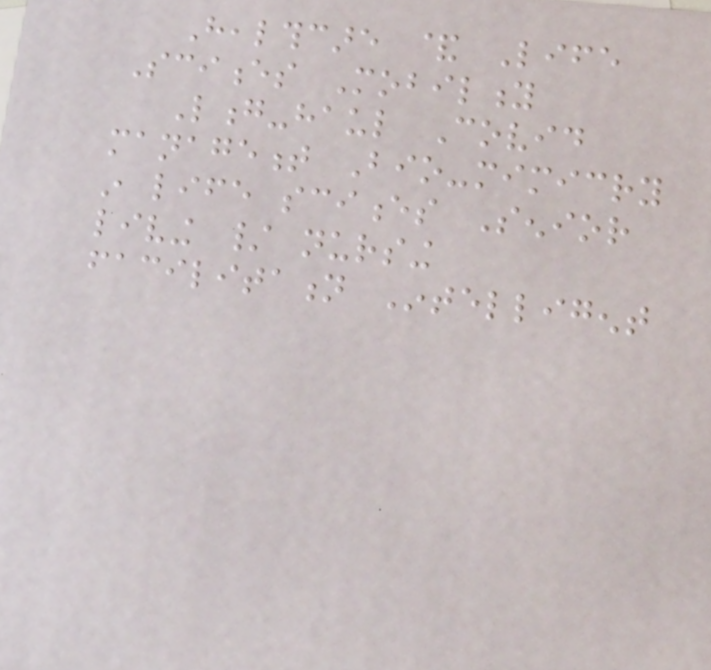Healthcare & Life
Sciences Mobility
Long-haul Covid
management Bio-mimicry
in life sciences Senior
living / nursing
facilitation Intelligent
